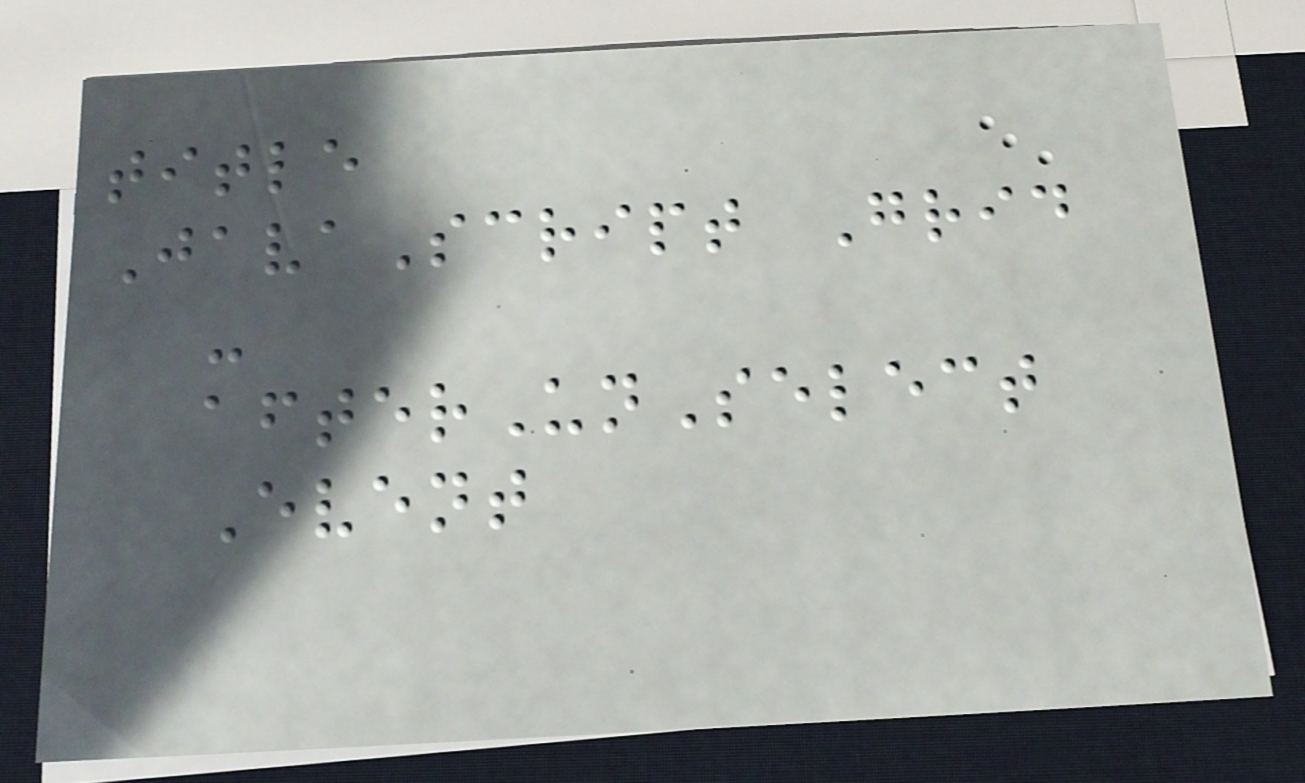title
JavaScript Grid
-
afterUnSelect
Event
